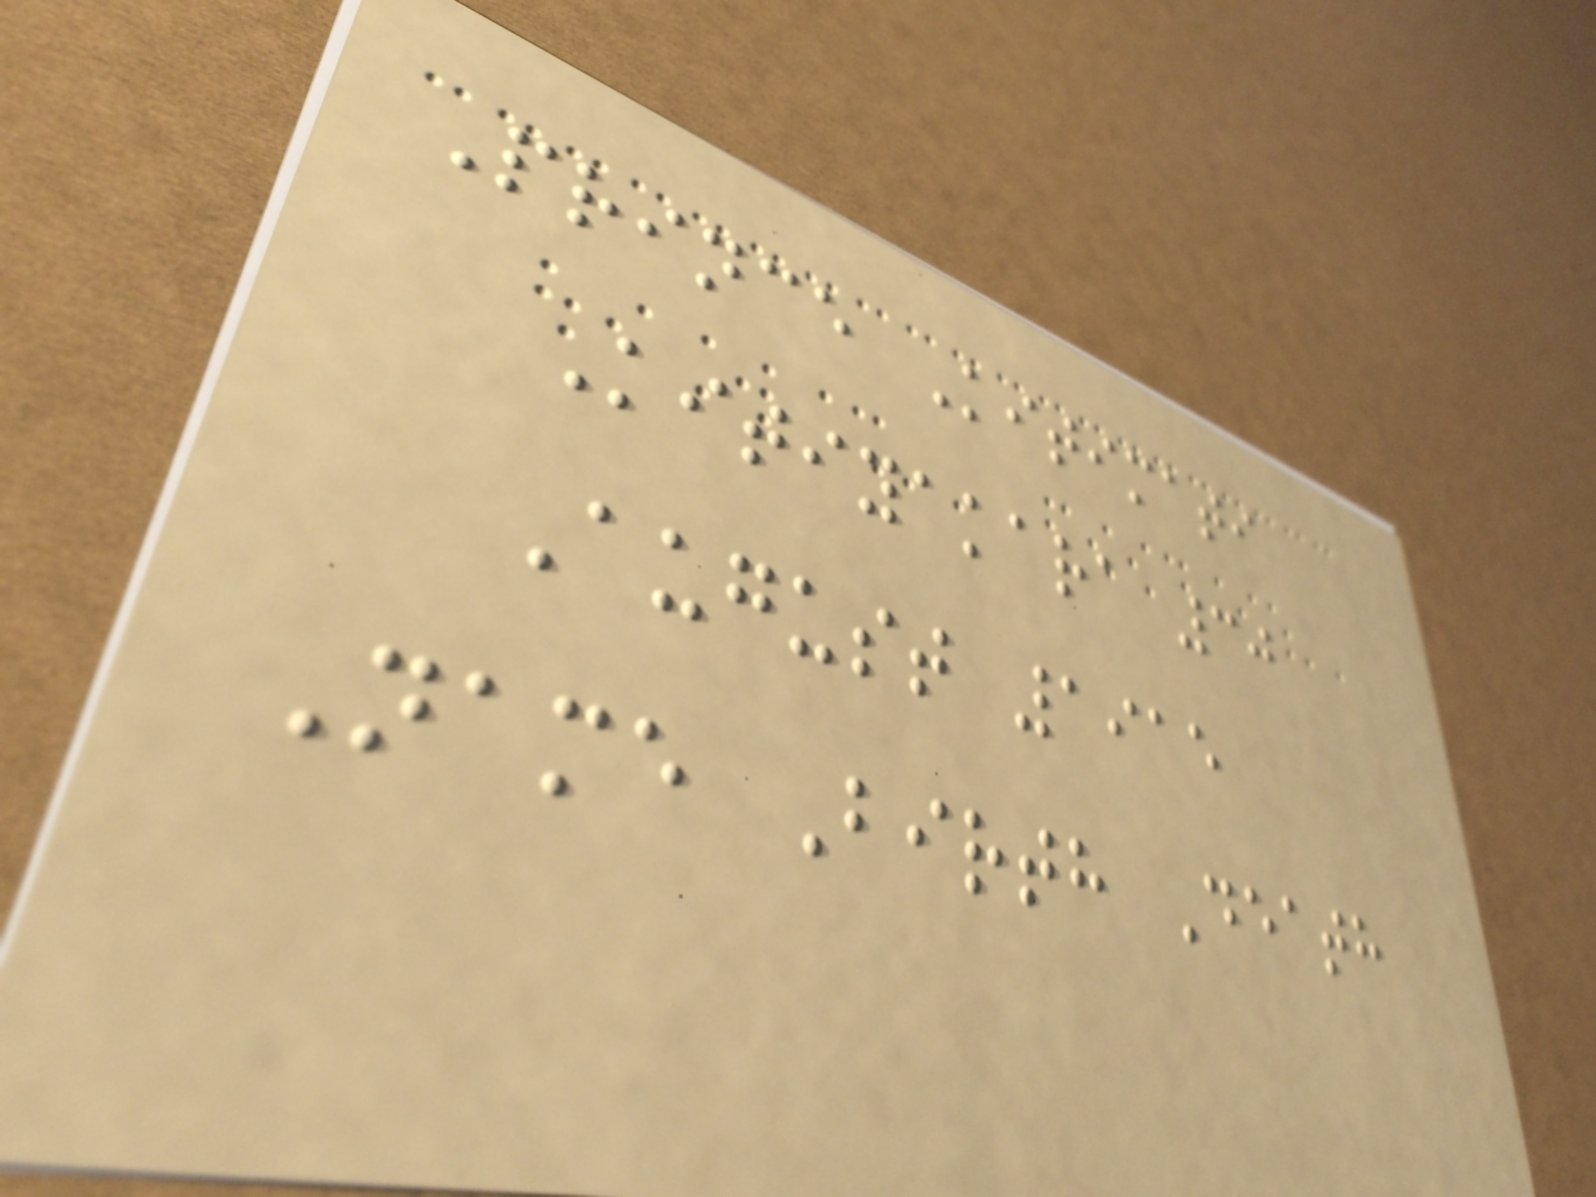Prince Kitimati
Kitiyakara 30
August 1915
Name Birth Death
